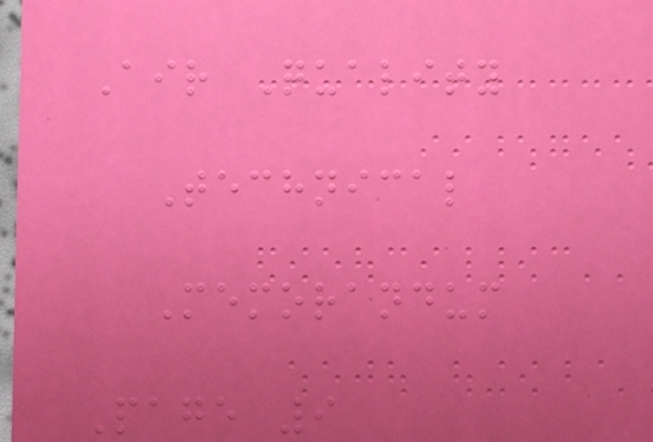Air Quality
Technical
Memorandum
Page 9
